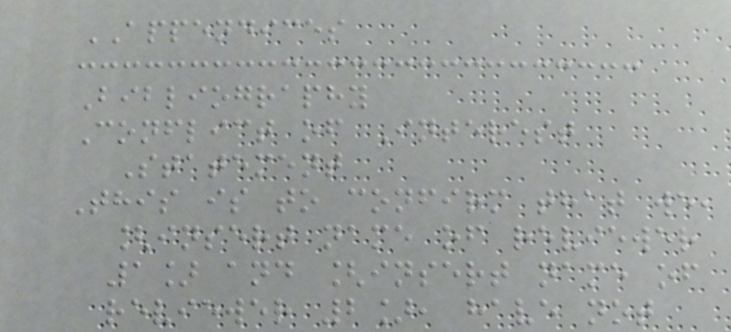APPENDICES
Bibliography
Conflict of Interest
Statement
This is to confirm that we,
[insert name of reviewer
1] and [insert name of
reviewer 2], have not
